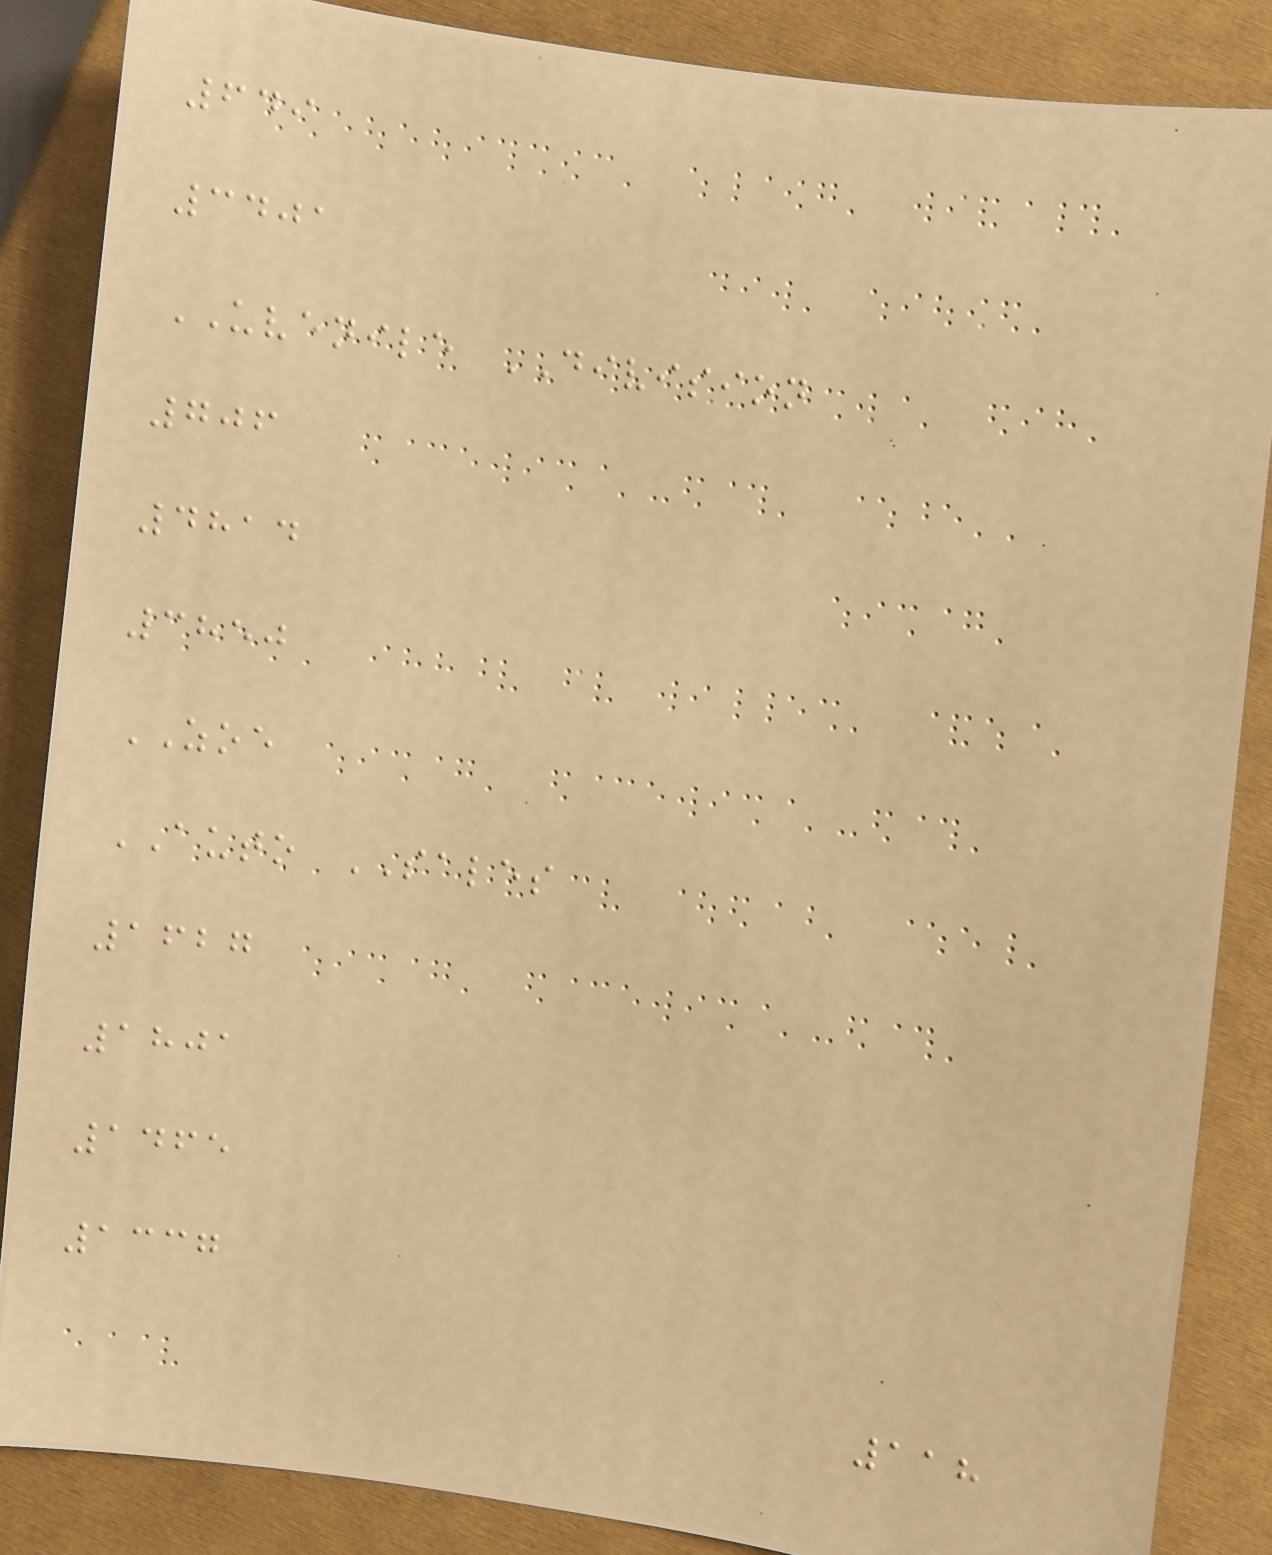649
3401
UVENILE DIVISION
706
4814
3850
ZOE
AUTO SALES
1627
1801
1465
1337
118
